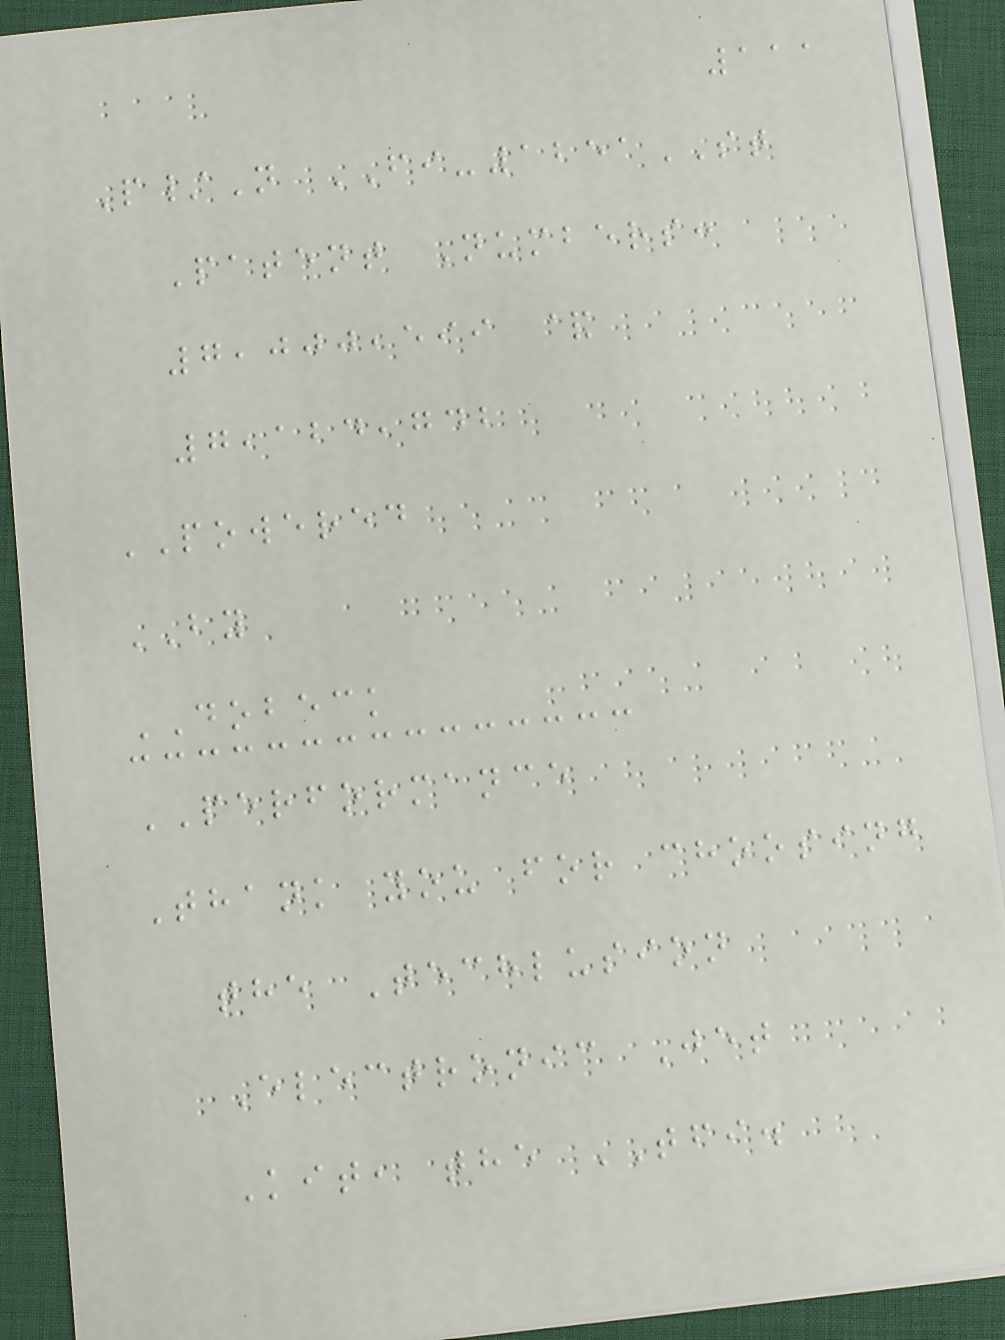111
P/N FI-1251ST
Patent Numbers:
7,000,599 &
7,124,742
POWERED
BY
DOBECK
PERFORMANCE
Thank you for choosing
the Techlusion
Electronic Jet
Kit, the TFI.
